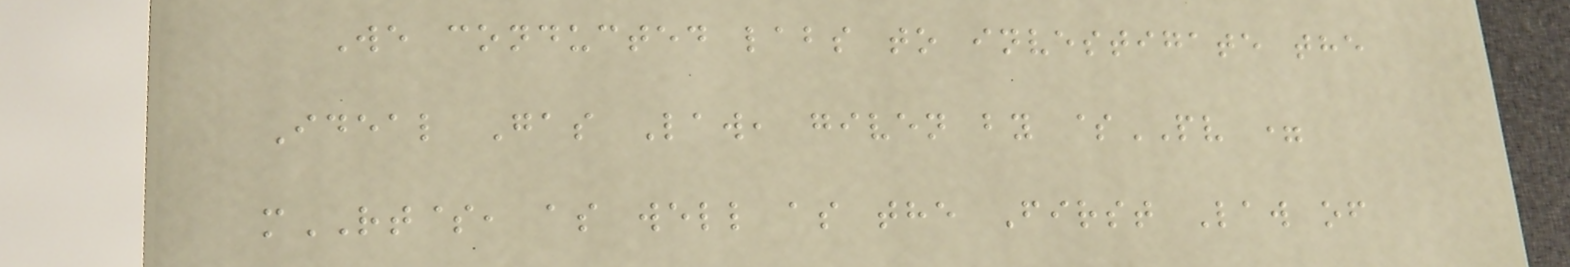We conducted labs to investigate the
Ideal Gas Law, given by $PV =
mRT$, as well as the First Law of
